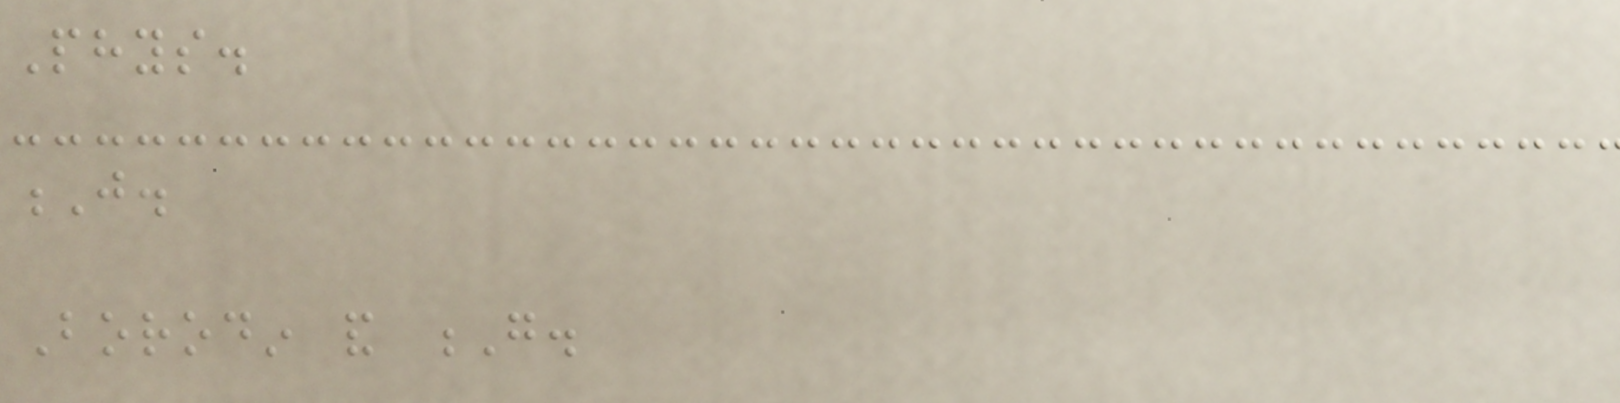Phys.
J.
Borodin and G.
